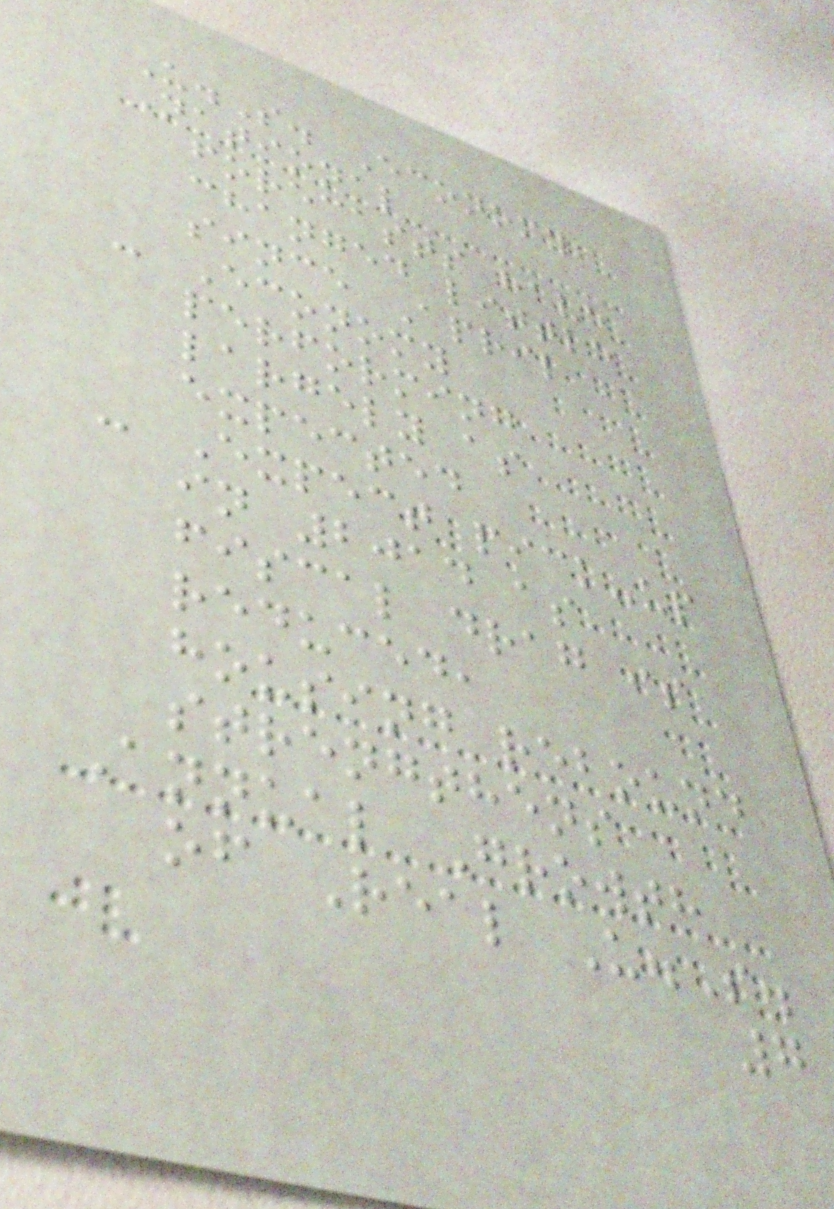U.S. Economy
National
forecasts have
changed little
since April
- Economy
performing
largely as
expected
- Expect pick-up
in 2014 as
fiscal drag is
reduced,
housing rebound
strengthens
Annual Growth
of Real U.S.
7
